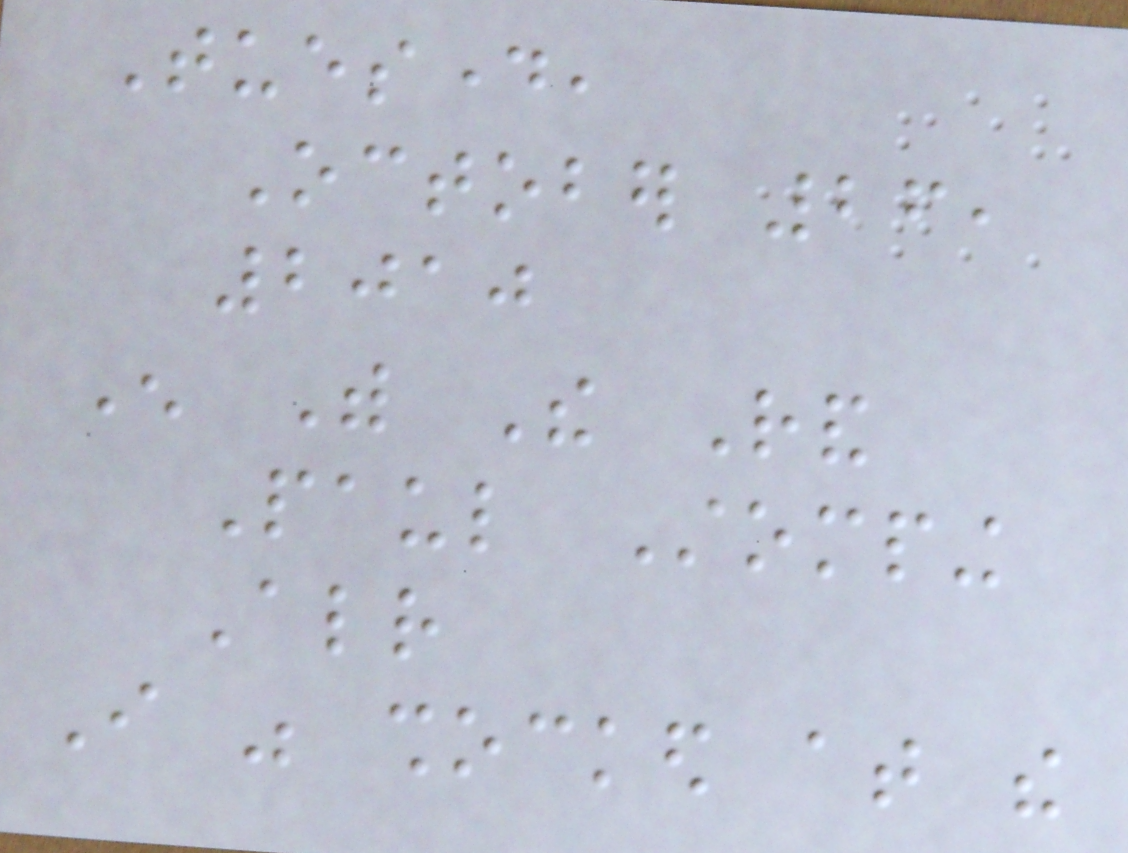Tuesday,
October 26,
2010
Enough With The Rand
Paul Stomping
Already
I was shocked at the
